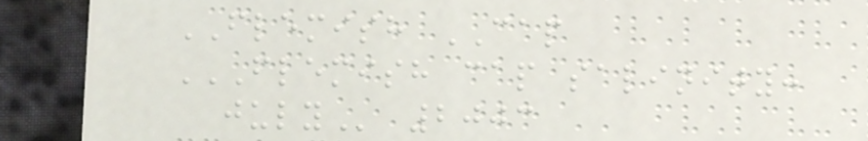FLEMISH CAP
FLEMISH CAP SALINITY:
JULY 2003
